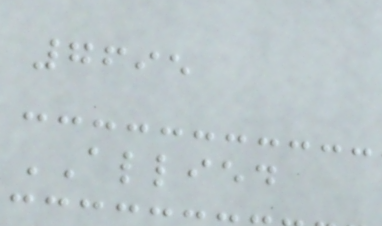7695
ALLIED
